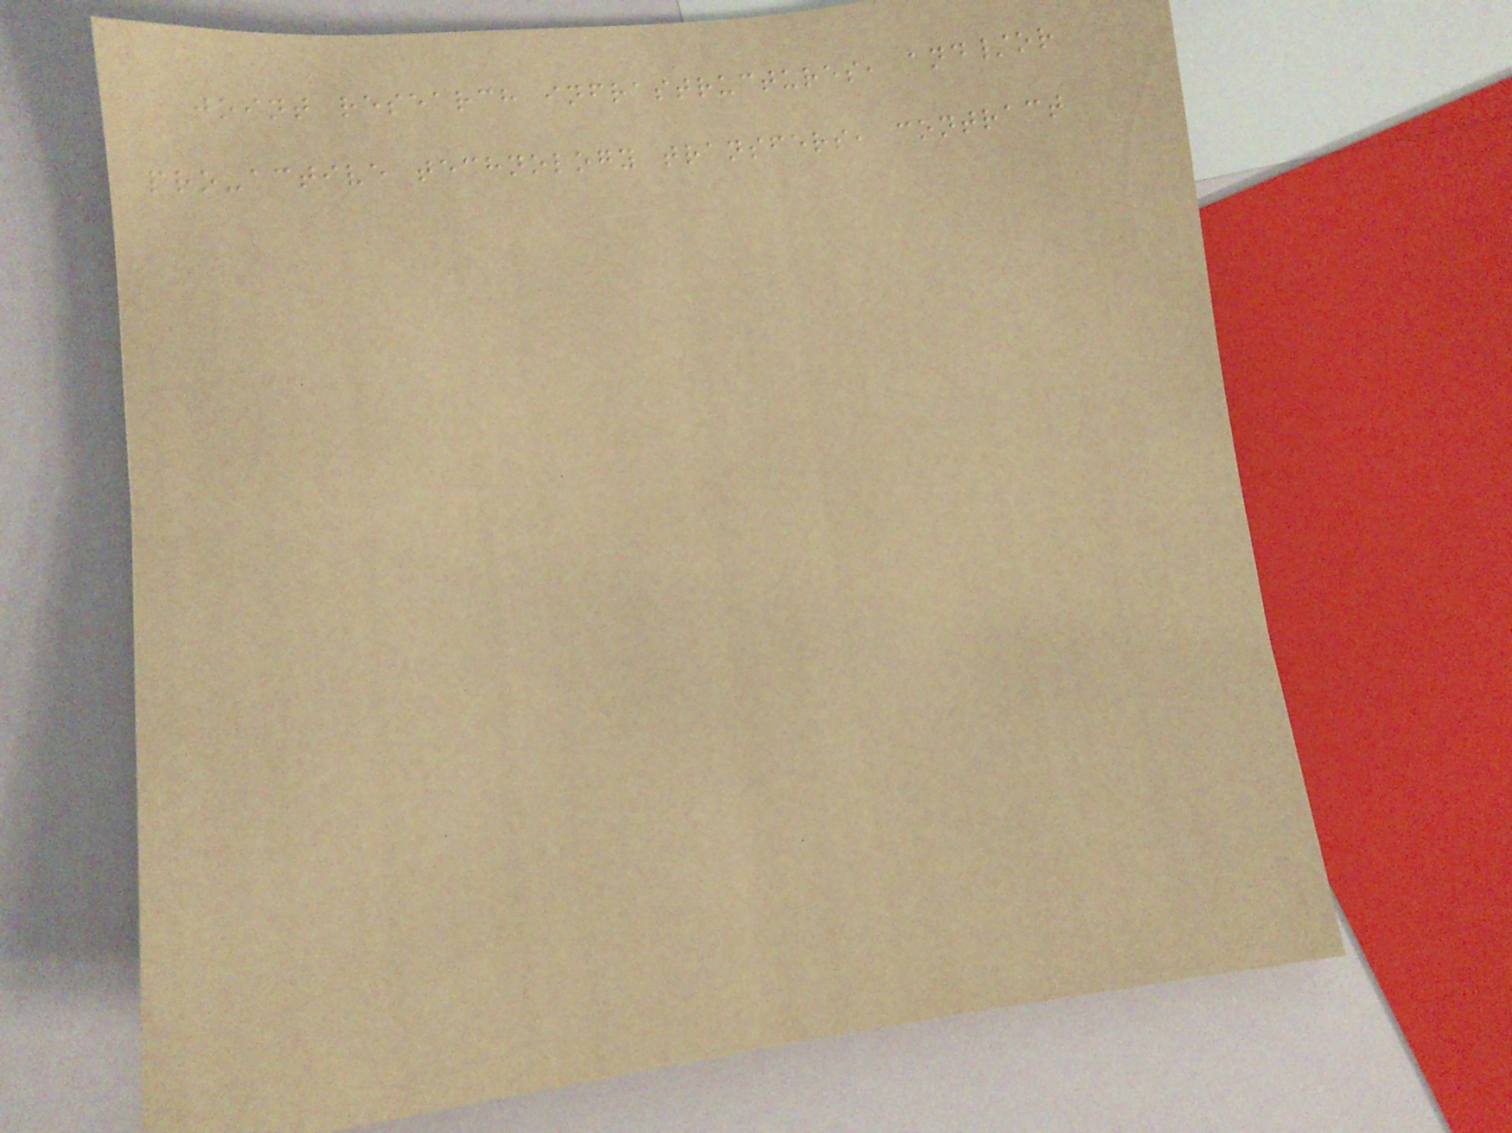joint research infrastructures, and/or
pro-active technology transfers, contract
